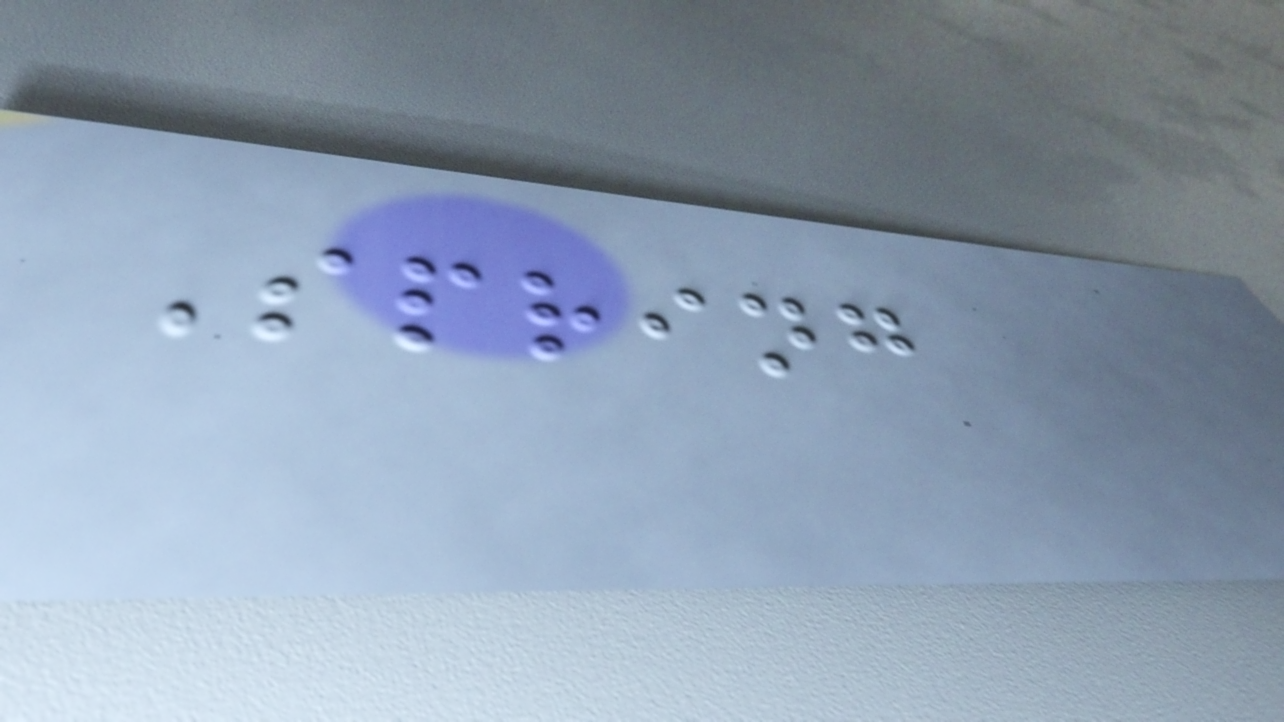Spring
